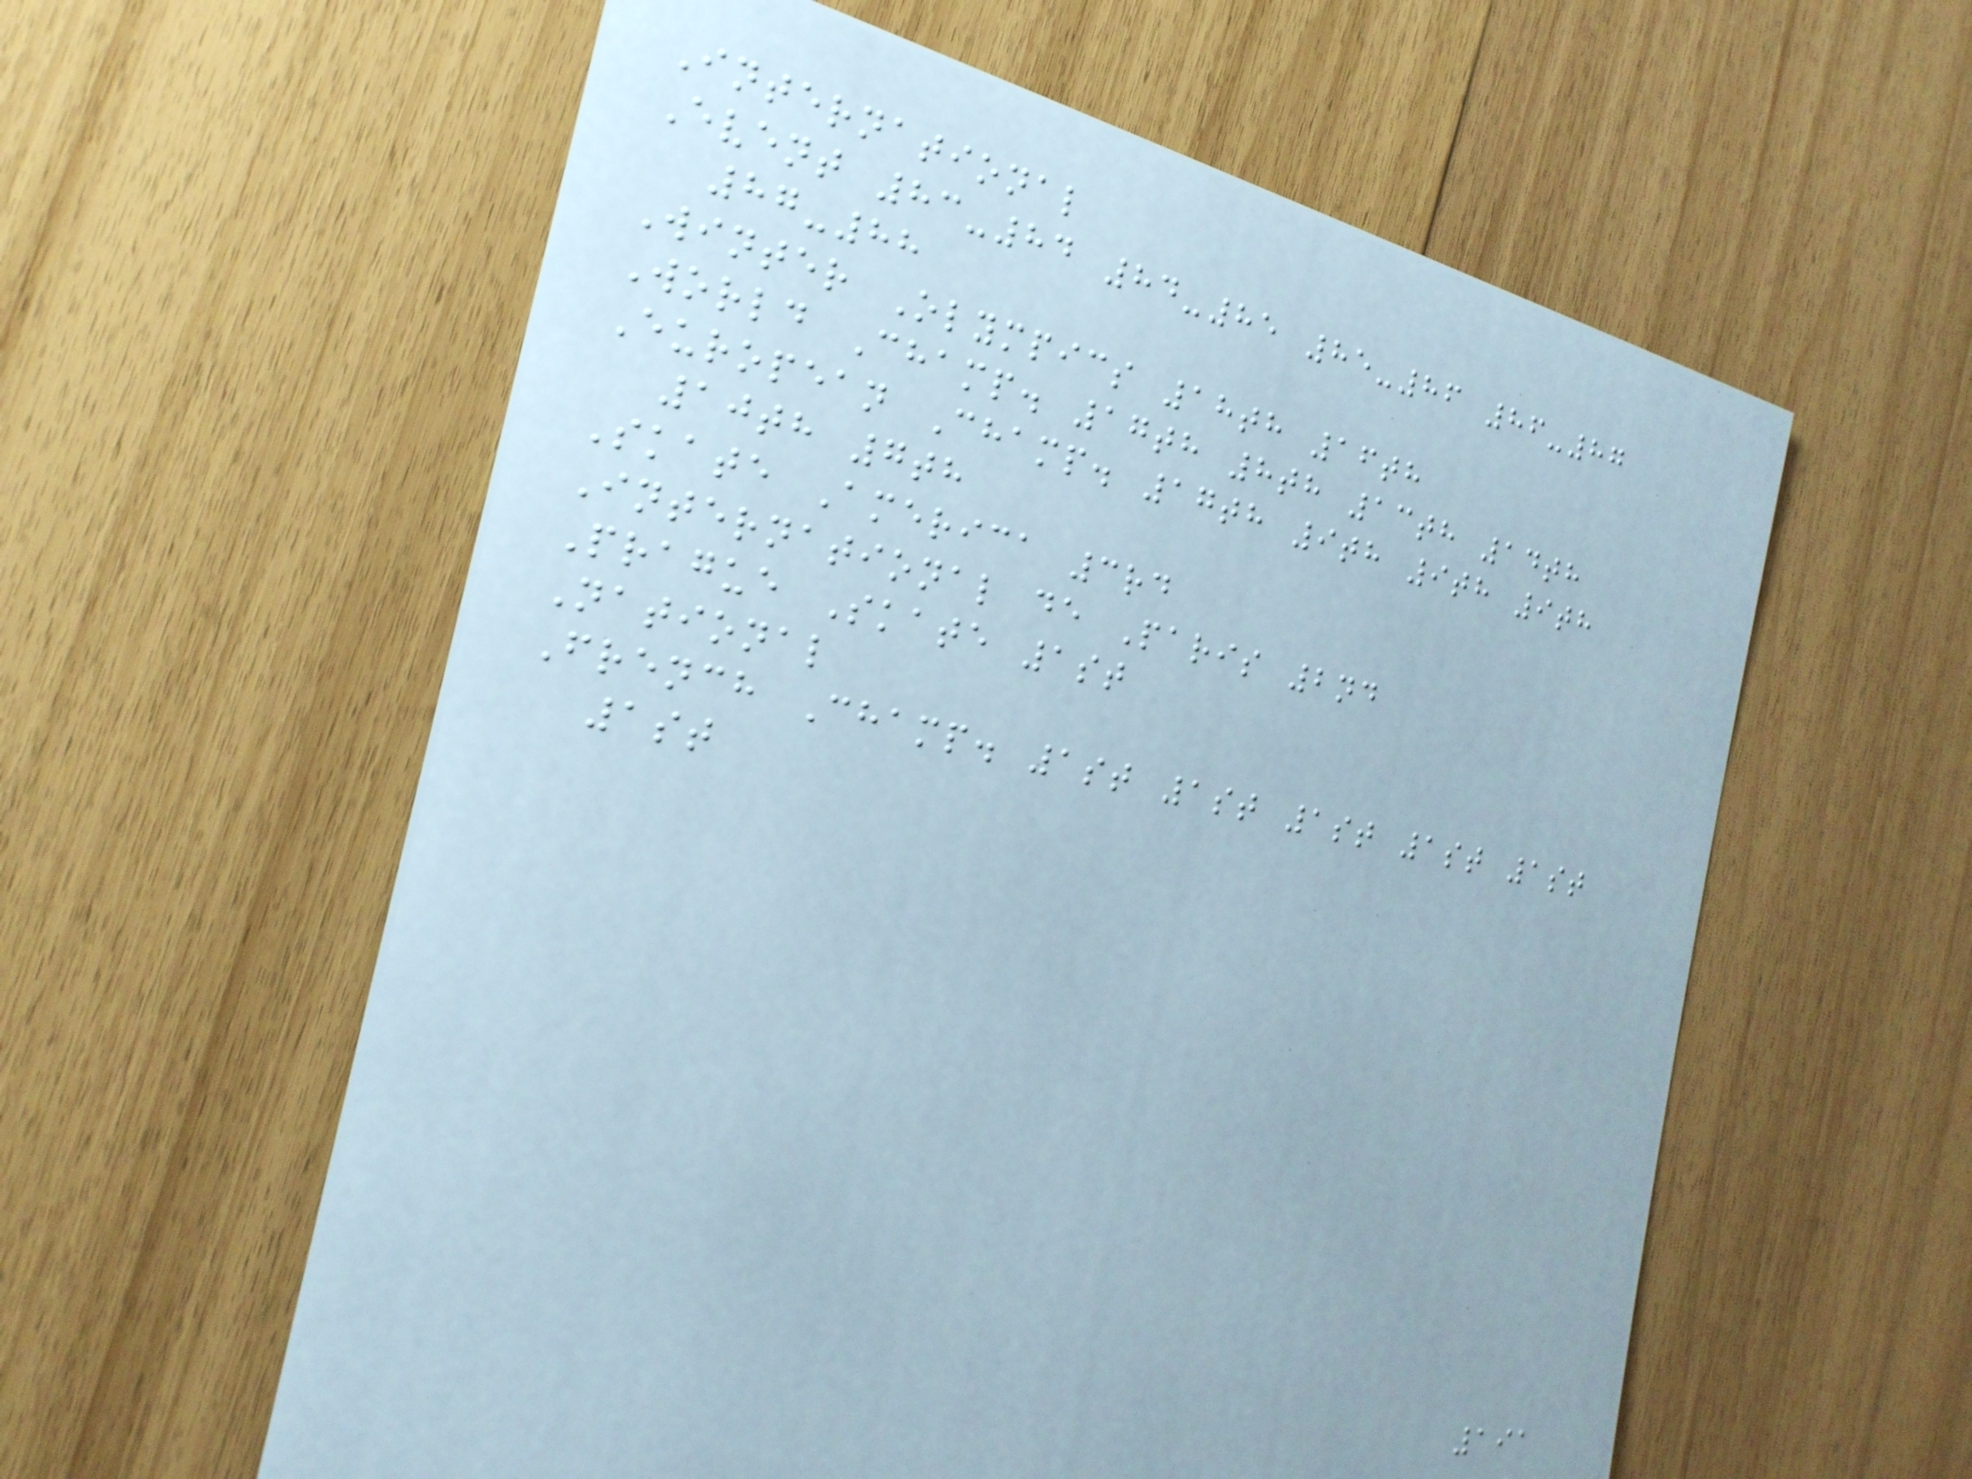International
Event 83-84 84-85 85-86 86-87
87-88
Winter Olympics 18th 16th
World Champ. 17th 8th 13th 14th
European Champ. 17th 9th 9th 9th
10th 7th
Skate America 3rd
International de Paris 2nd
Prague Skate 1st
National
French Champ. 1st 1st 1st 1st 1st
1st
191
